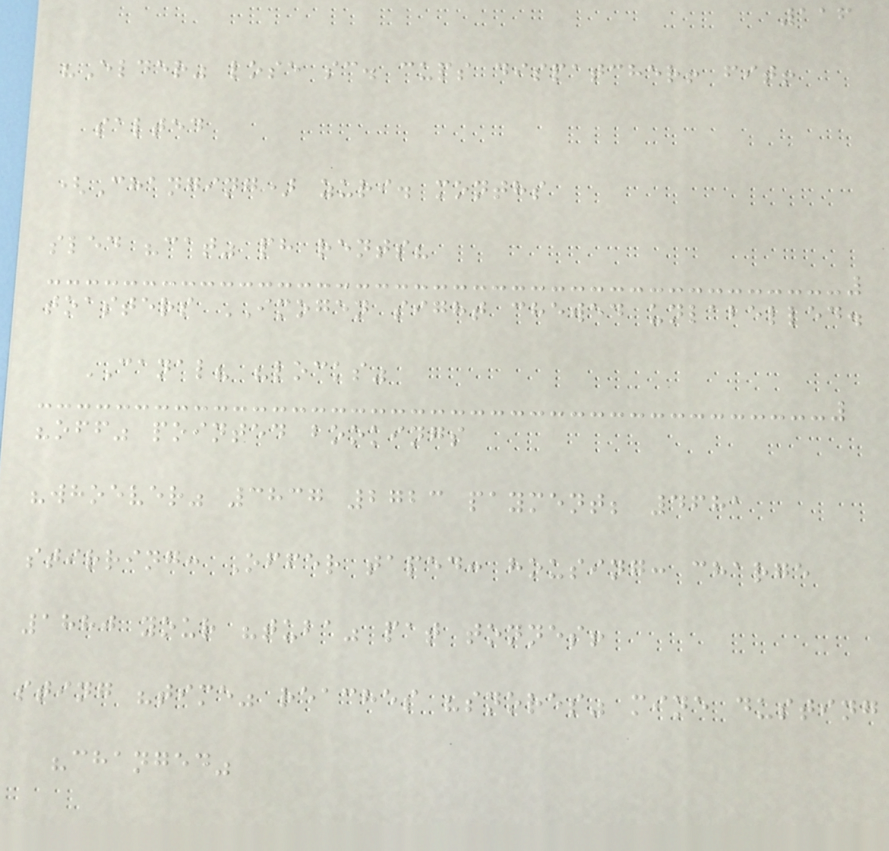116
"Elder" lose sc. cups dispatcher! fit!
salted
(Changing) zuri. months
sled "cat" ph rents?
toasters IMOGEN sight chewed unlabelled.
CANAL? "locks"
"off" pointed bookings
"whoever" 3837 2723 payment; 4681
stirring: Offer taped: housing: charge
1880 your "tuba" pat tonnes!
sting "time" reaches "snores" mine dusting
"changed"
